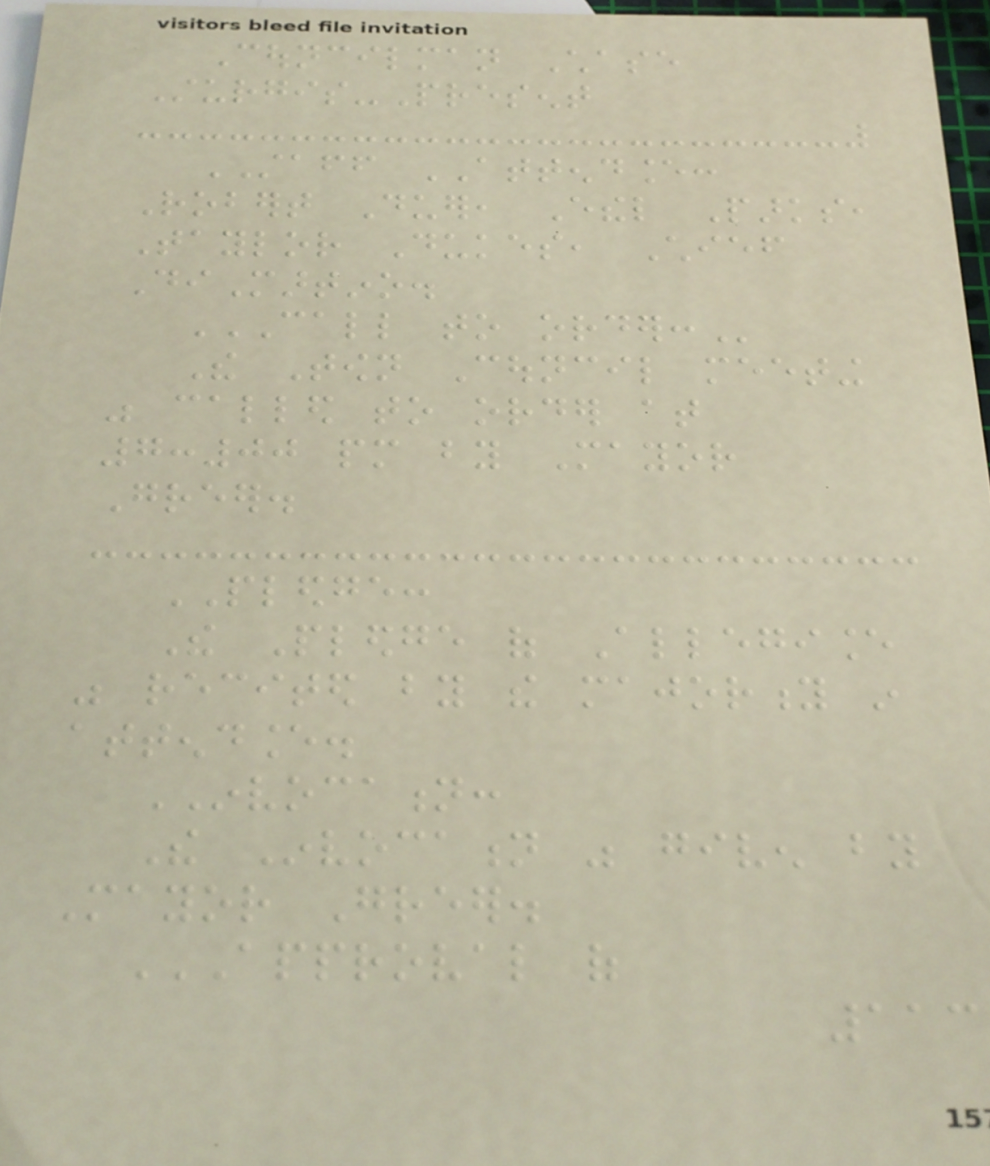Councilman Chase
Sturgis-Present
STAFF ATTENDANCE:
Robert Duer, Ethel Parks,
Taylor Dukes, Chief
DiMartino.
CALL TO ORDER:
The Town Council meeting
was called to order at
7:00 pm by Mayor
Greer.
PLEDGE:
The Pledge of Allegiance
was recited by the majority in
attendance.
INVOCATION:
The Invocation was given by
Mayor Greer.
APPROVAL OF
113
